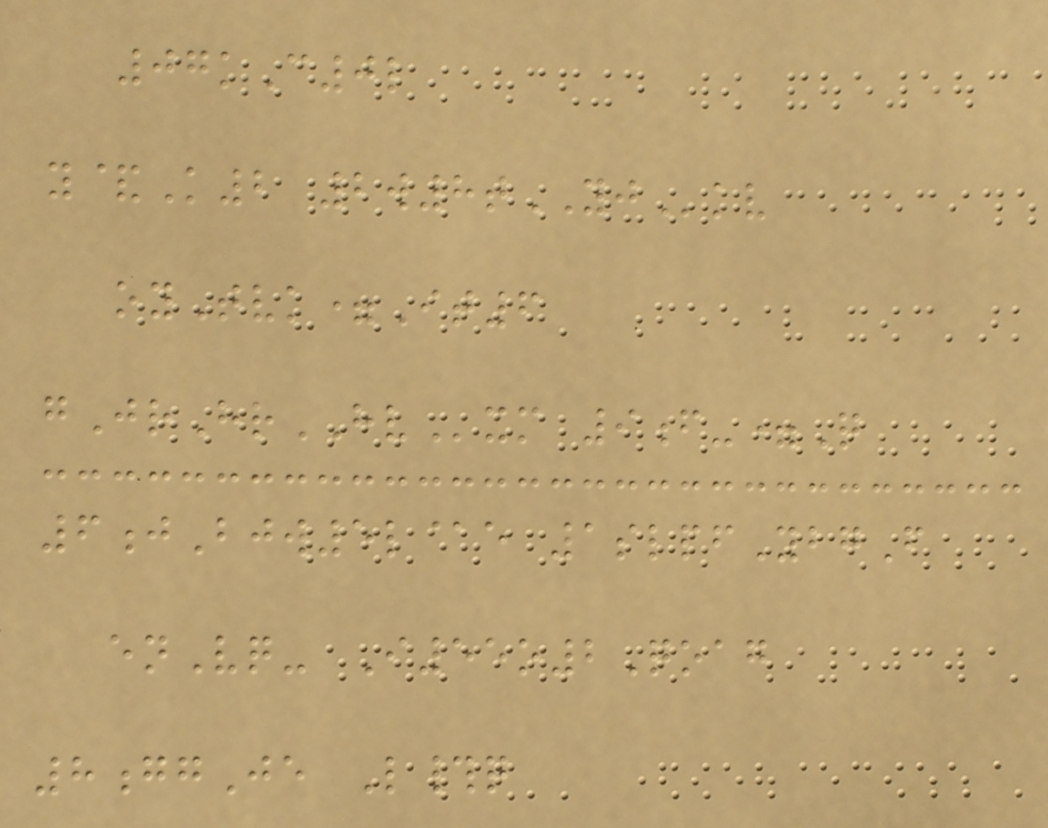07kC0l
y&K2 2w8tYJkv
oyTvk=It6
gJrHrHVxm 9f-=Q
6jBjw5l@e 1slpfYbgF
enVq- I55o2Qoag
8ggJe L#q
